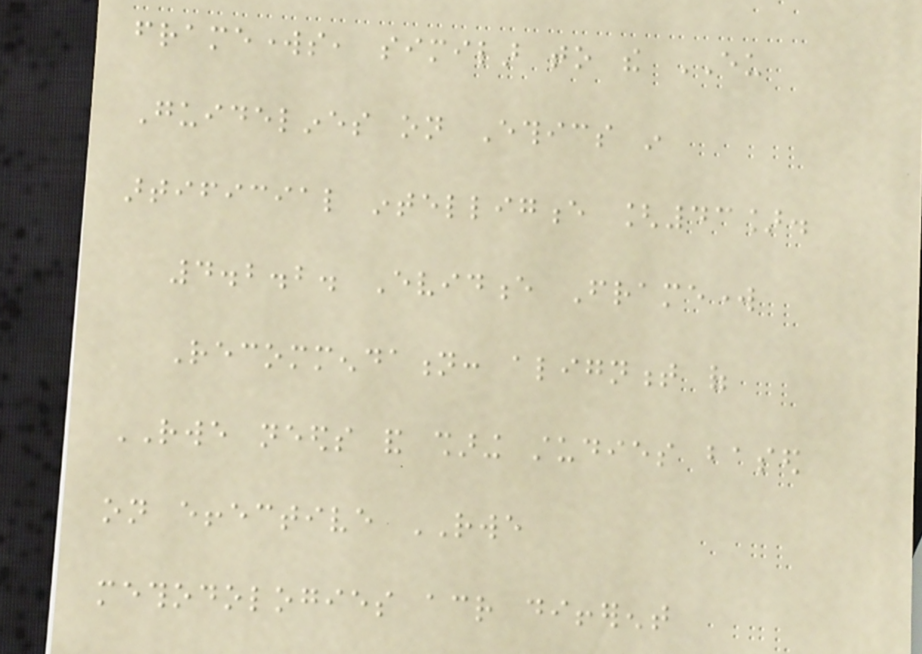frameworks, similar to the EU
Guidelines on Ethics in
artificial intelligence [43].
4.2.2. Evidence Framework
Recommendation: alignment of
RWE needs and sharing studies based
on effective RWE
methodologies across different
